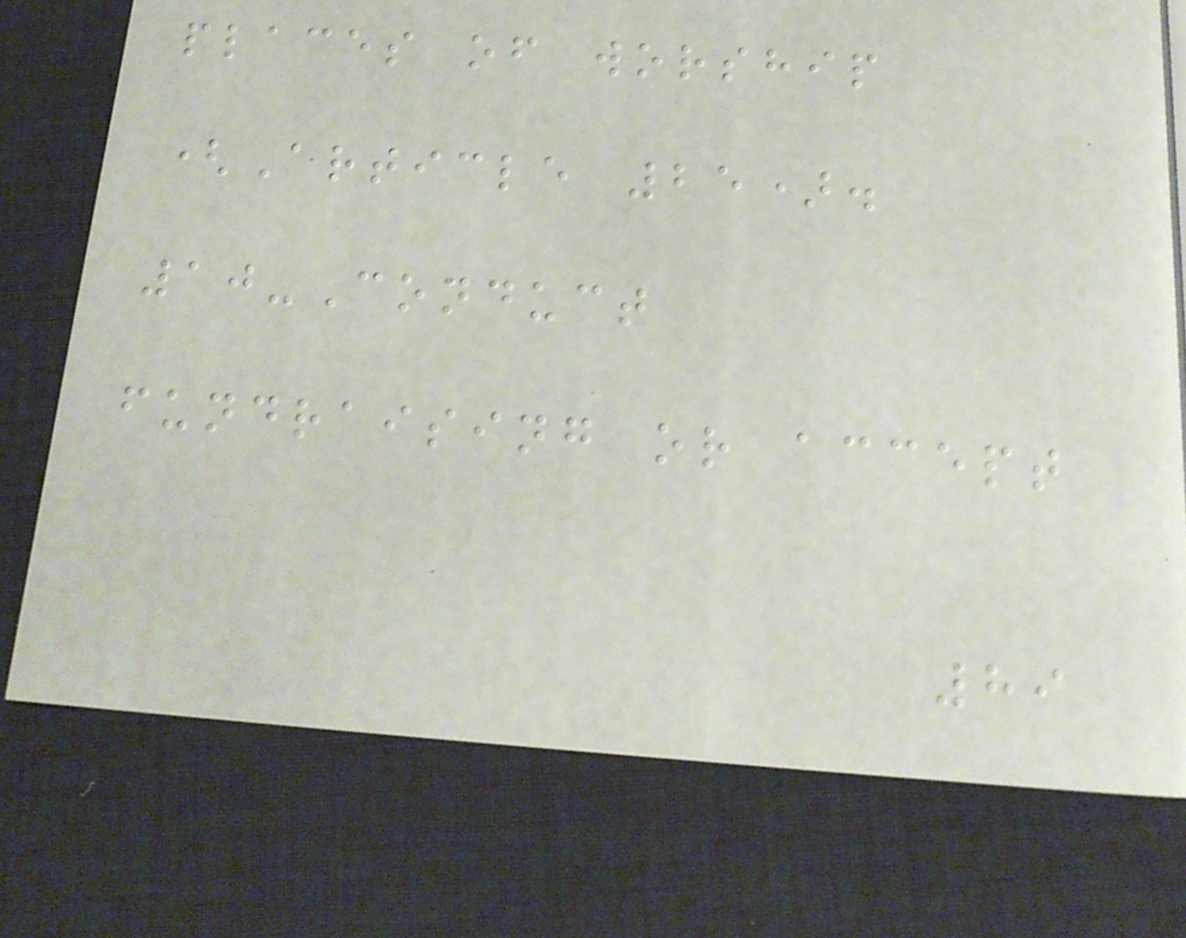places of worship
(Article 25).
10-Conduct
fundraising or accept
89
